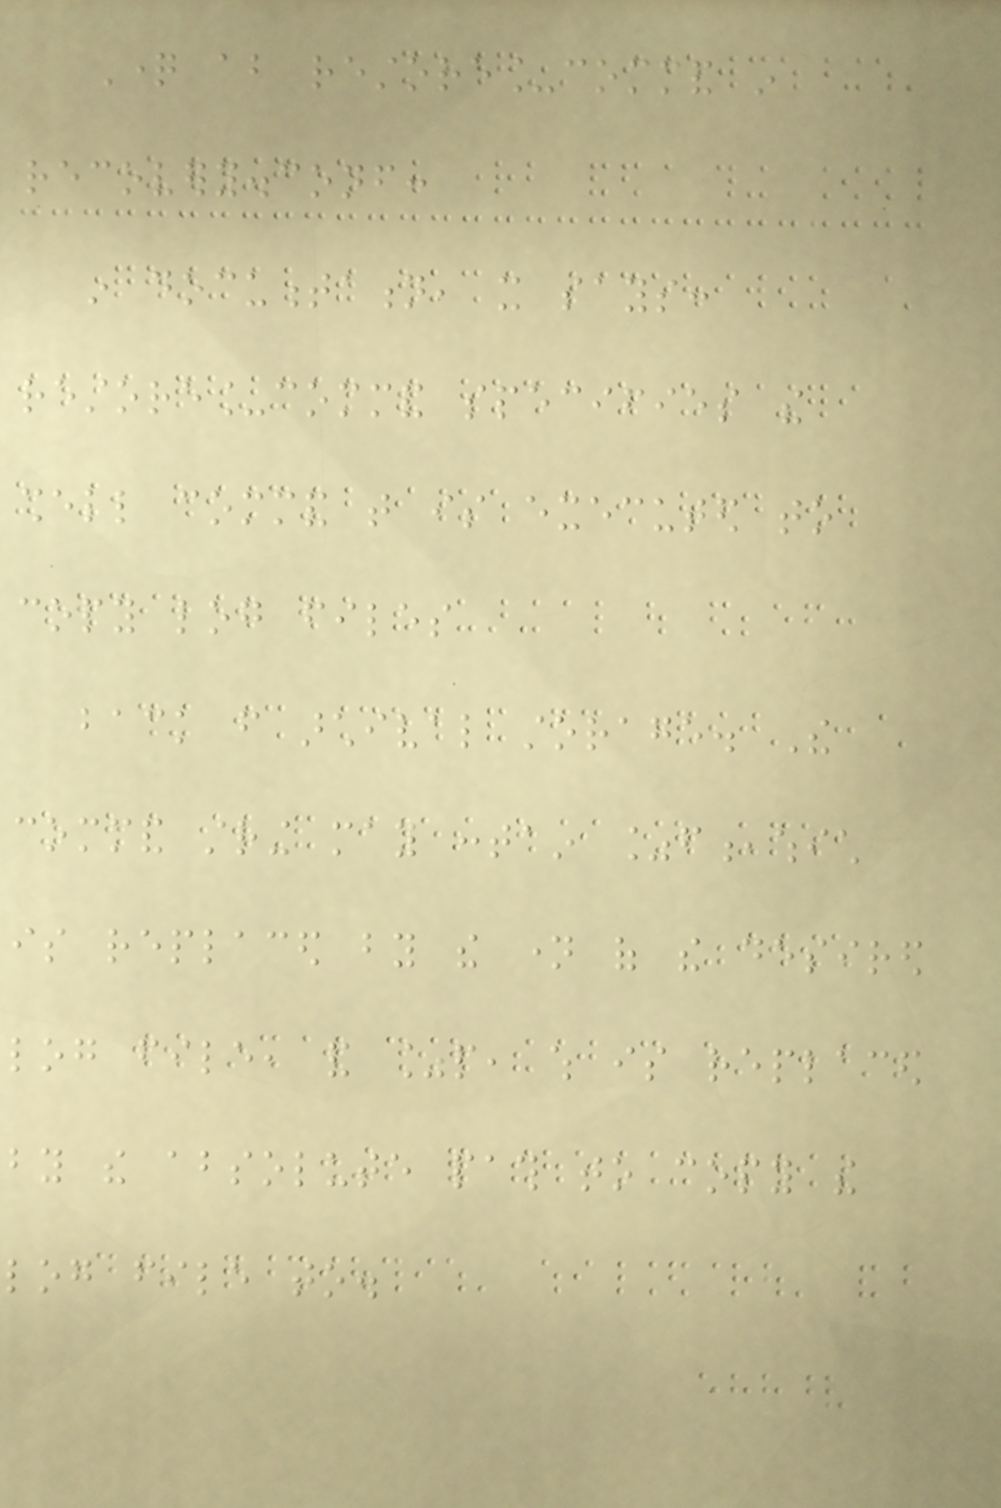Question about restore_command in
recovery.conf:
in documentation, it says:
restore_command specifies the
shell command that is executed to
copy log files
back from archival storage. The
command string may contain %f,which
is replaced by the name of the desired
log file, and %p, which is replaced
by the absolute path to copy the
log file to.
